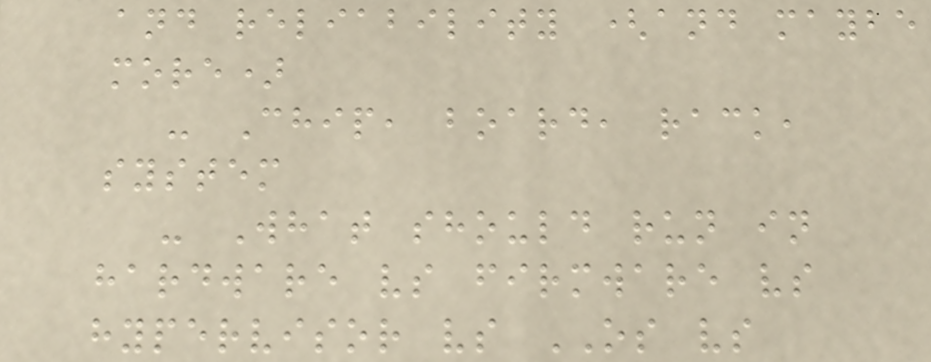and reliability (and maybe
more)
- Chip, board, rack,
system
- What should run in
hardware vs firmware vs
hypervisor vs OS vs
